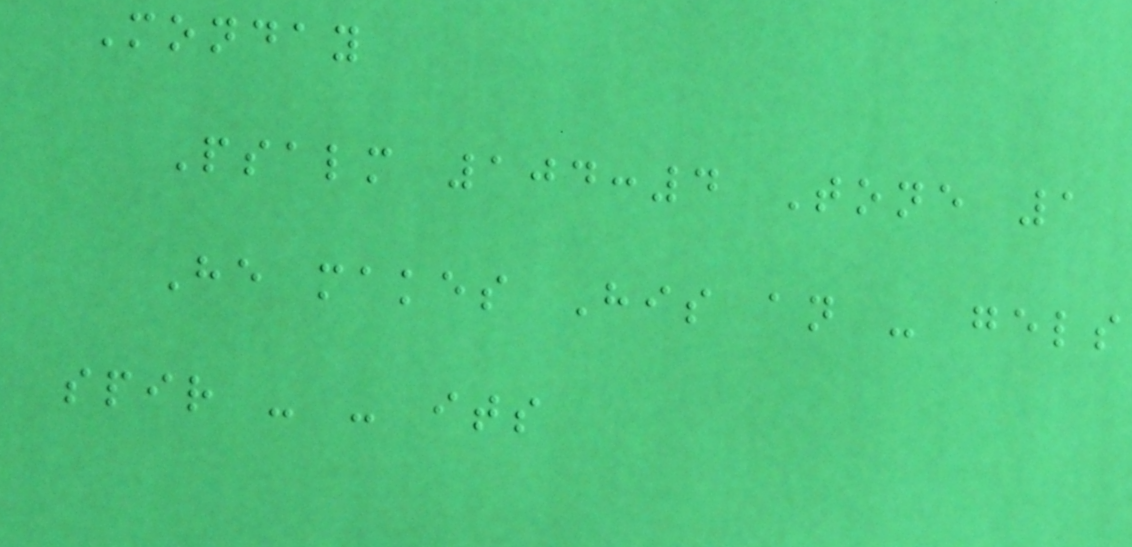Monday
Psalm 104:4 Tone 1
He makes His an - gels
spir - - its
